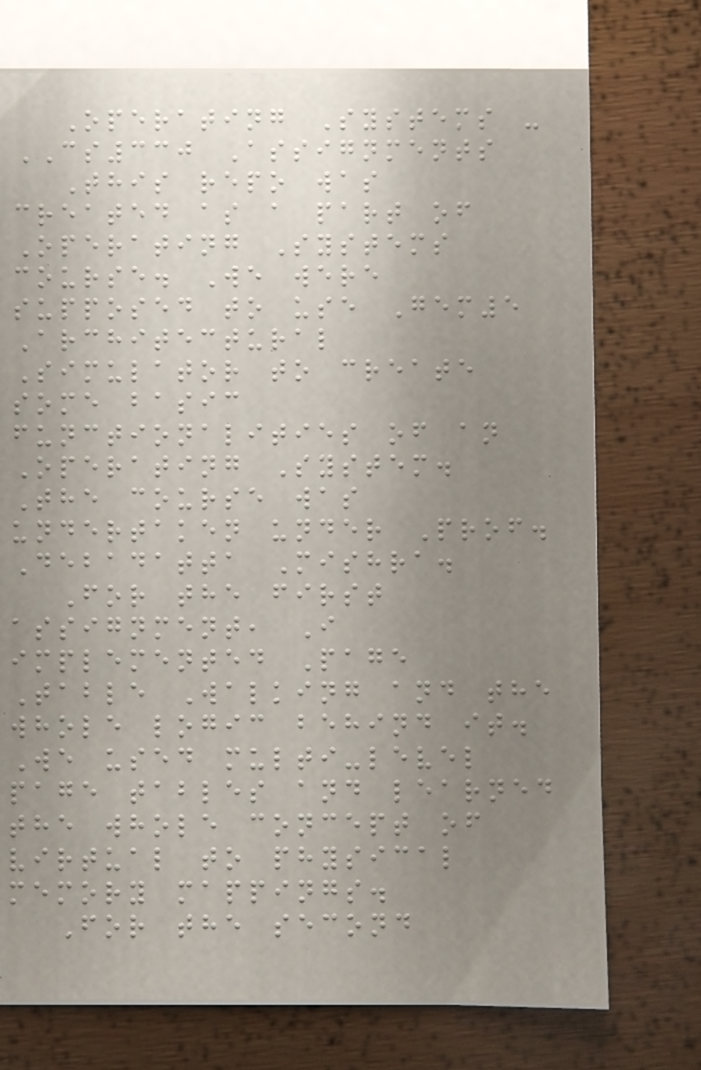Operating Systems -
CS330 Assignments
This repo was
created as a part of
Operating Systems
course. We were
supposed to use Gem5
Architectural
Simulator to create
some basic
functionalities of an
Operating System.
The course was
undertaken under Prof.
Debadatta Mishra.
For the first
assignment, I
implemented Page
Table Walking and the
whole logic behind it.
We used multi-level
page tables and learned
the whole concept of
virtual to physical
memory mappings.
For the second
